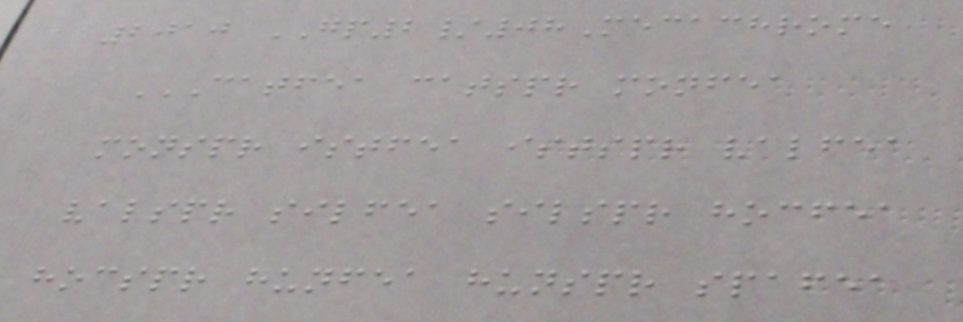2010 GP2/08Mecachrome
CATFEA CATSPR MONFEA
MONSPR ISTFEA ISTSPR VALFEA
VALSPR SILFEA SILSPR HOCFEA
HOCSPR HUNFEA HUNSPR SPAFEA
